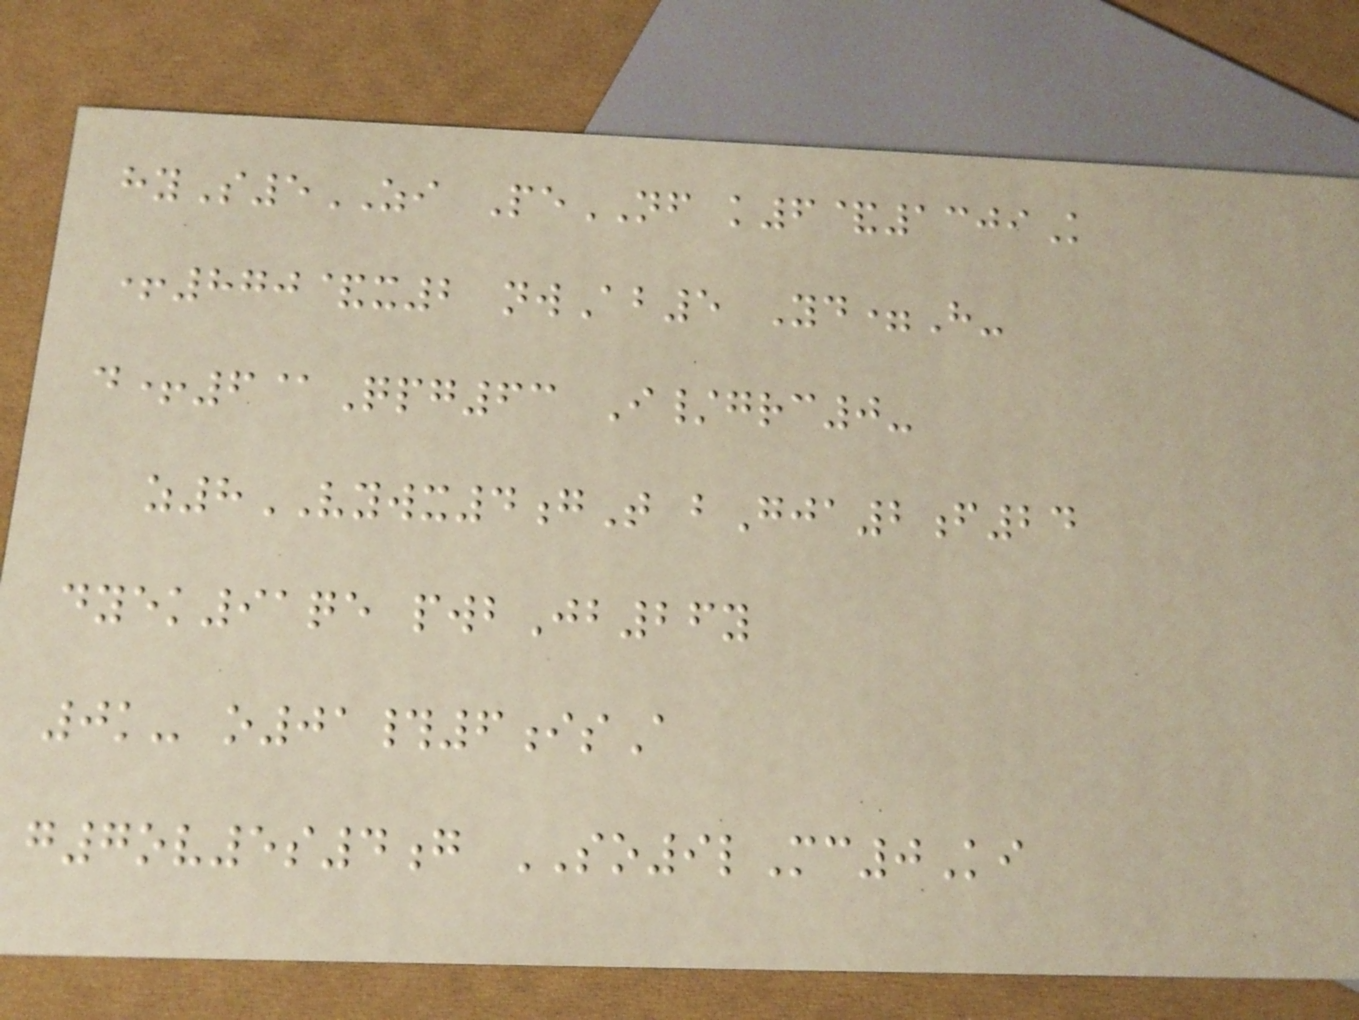hyS5ZI PeNF k6&1309K
+870&x2 nwAb5 Yd=H-
d+6@Qpg63 I/grc0-
z8VYWX4gT bGja2f24
dyek91qe pwbJb26y
0k- o01#6isA
g7ov5s4g SO9lMc0Ki
